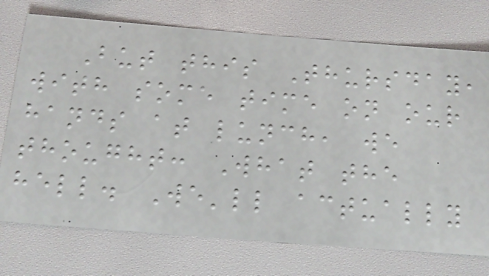But this Thursday,
with some time on our
hands at lunch, we
thought: What the
hell. We'll actually
